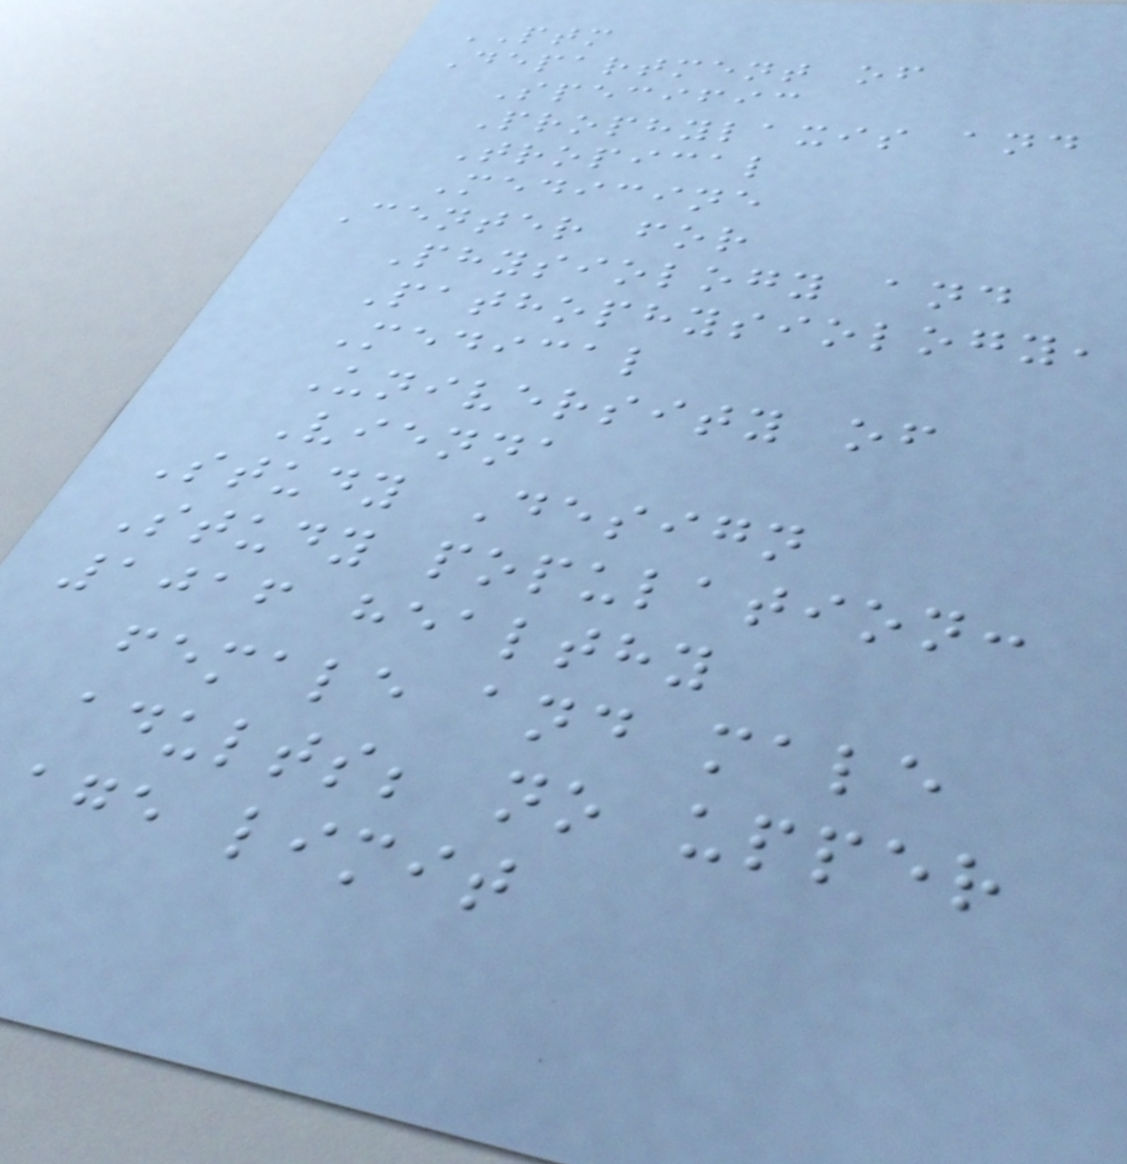PTM
Department of
Specific
Prophylaxis and
Tropical
Medicine
Center for
Physiology and
Pathophysiology,
Medical
University of
Vienna
Study Design
Study population:
1016 healthy
female and male
adults; no upper
age limit
